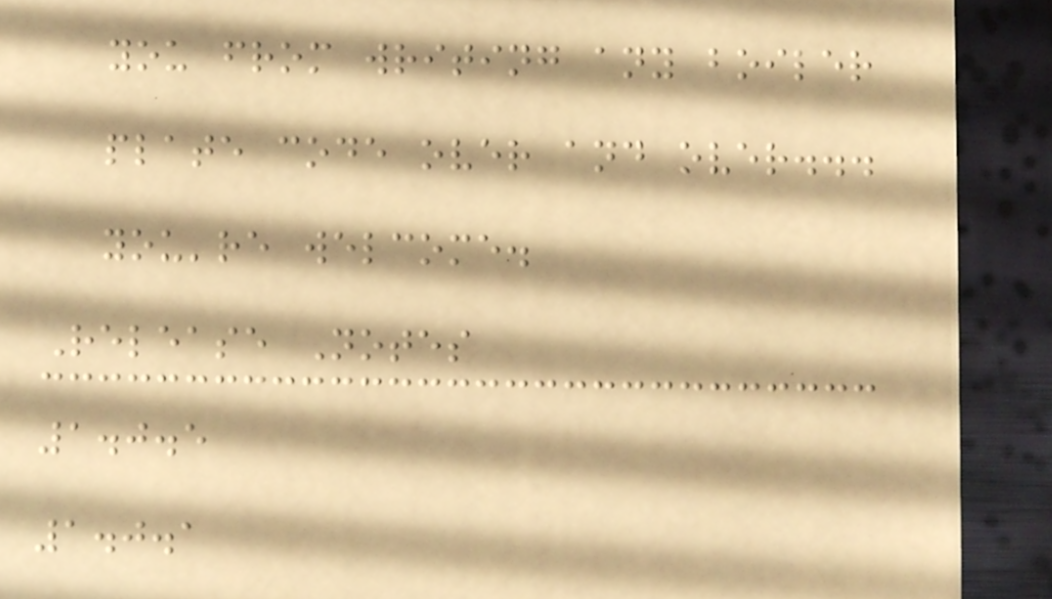you from writing any boiler
plate code over and over...
you're welcome.
Release Notes
1.0.5
1.0.1
